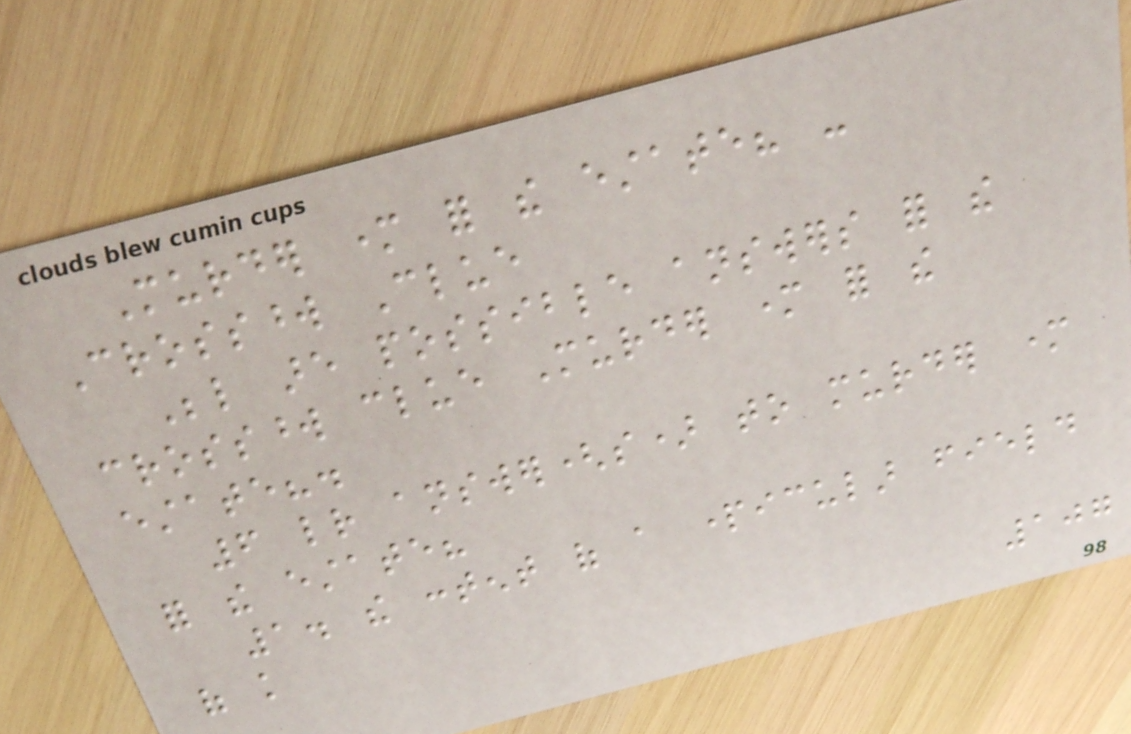Murder mother for the estate? -
Crossword Clue
Below are possible answers for the
crossword clue Murder mother for the
estate?.
6 letter answer(s) to murder mother
for the estate?
1. the content of a particular field
of knowledge
107
